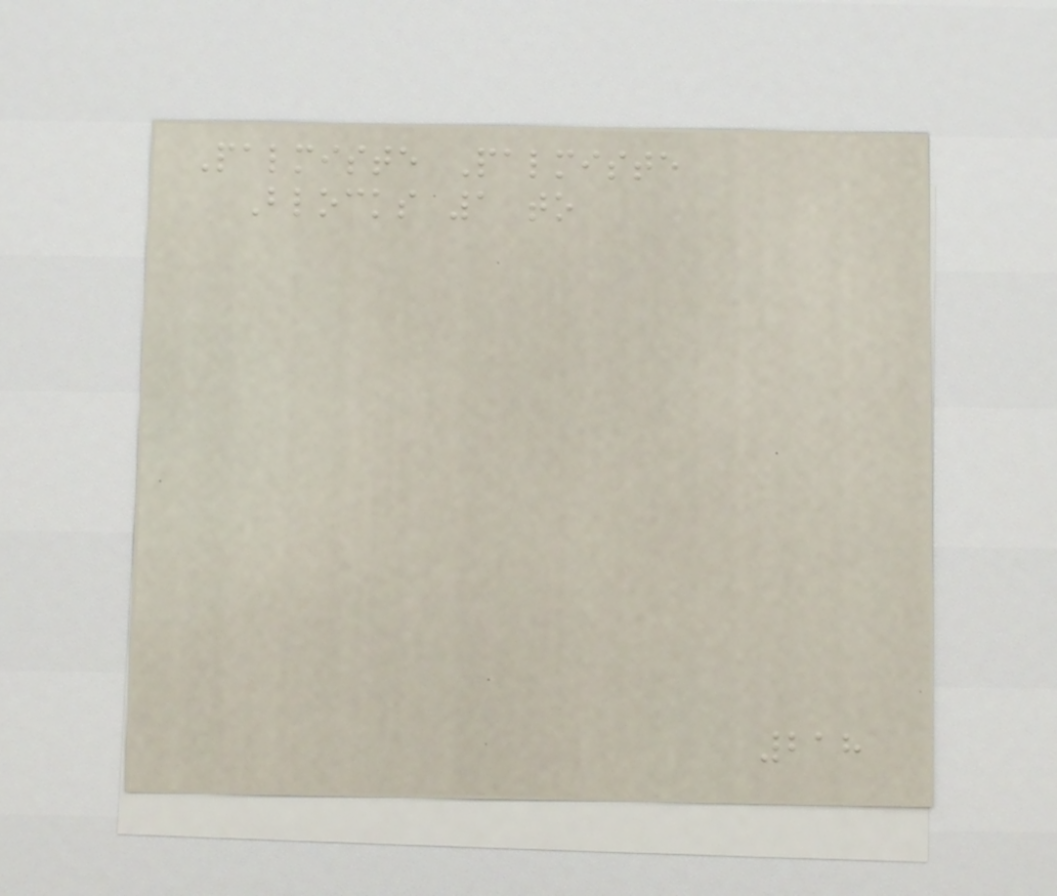Palmiste Palmiste
Blocks 1 to
218
